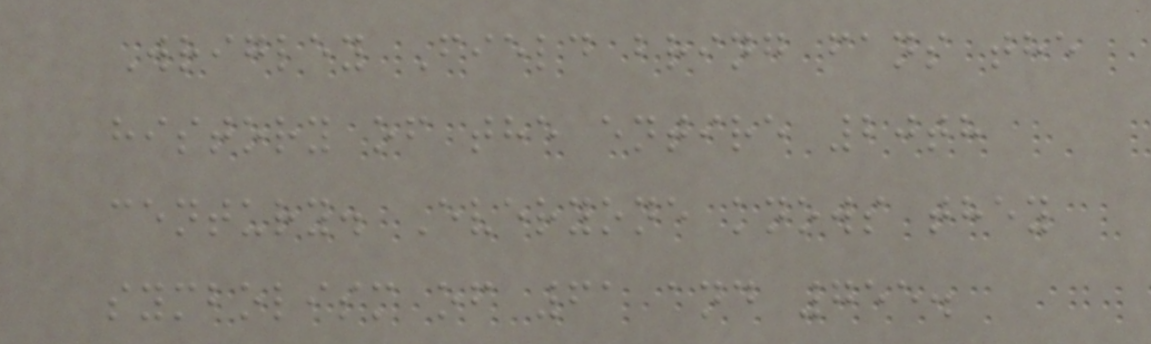Wrigley Field bring fans the
history of the entire 20th
century. Everyone knows they
symbolism of 61 and 755.
